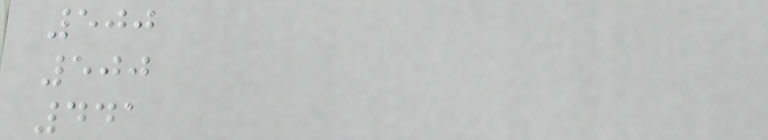500
500
441
